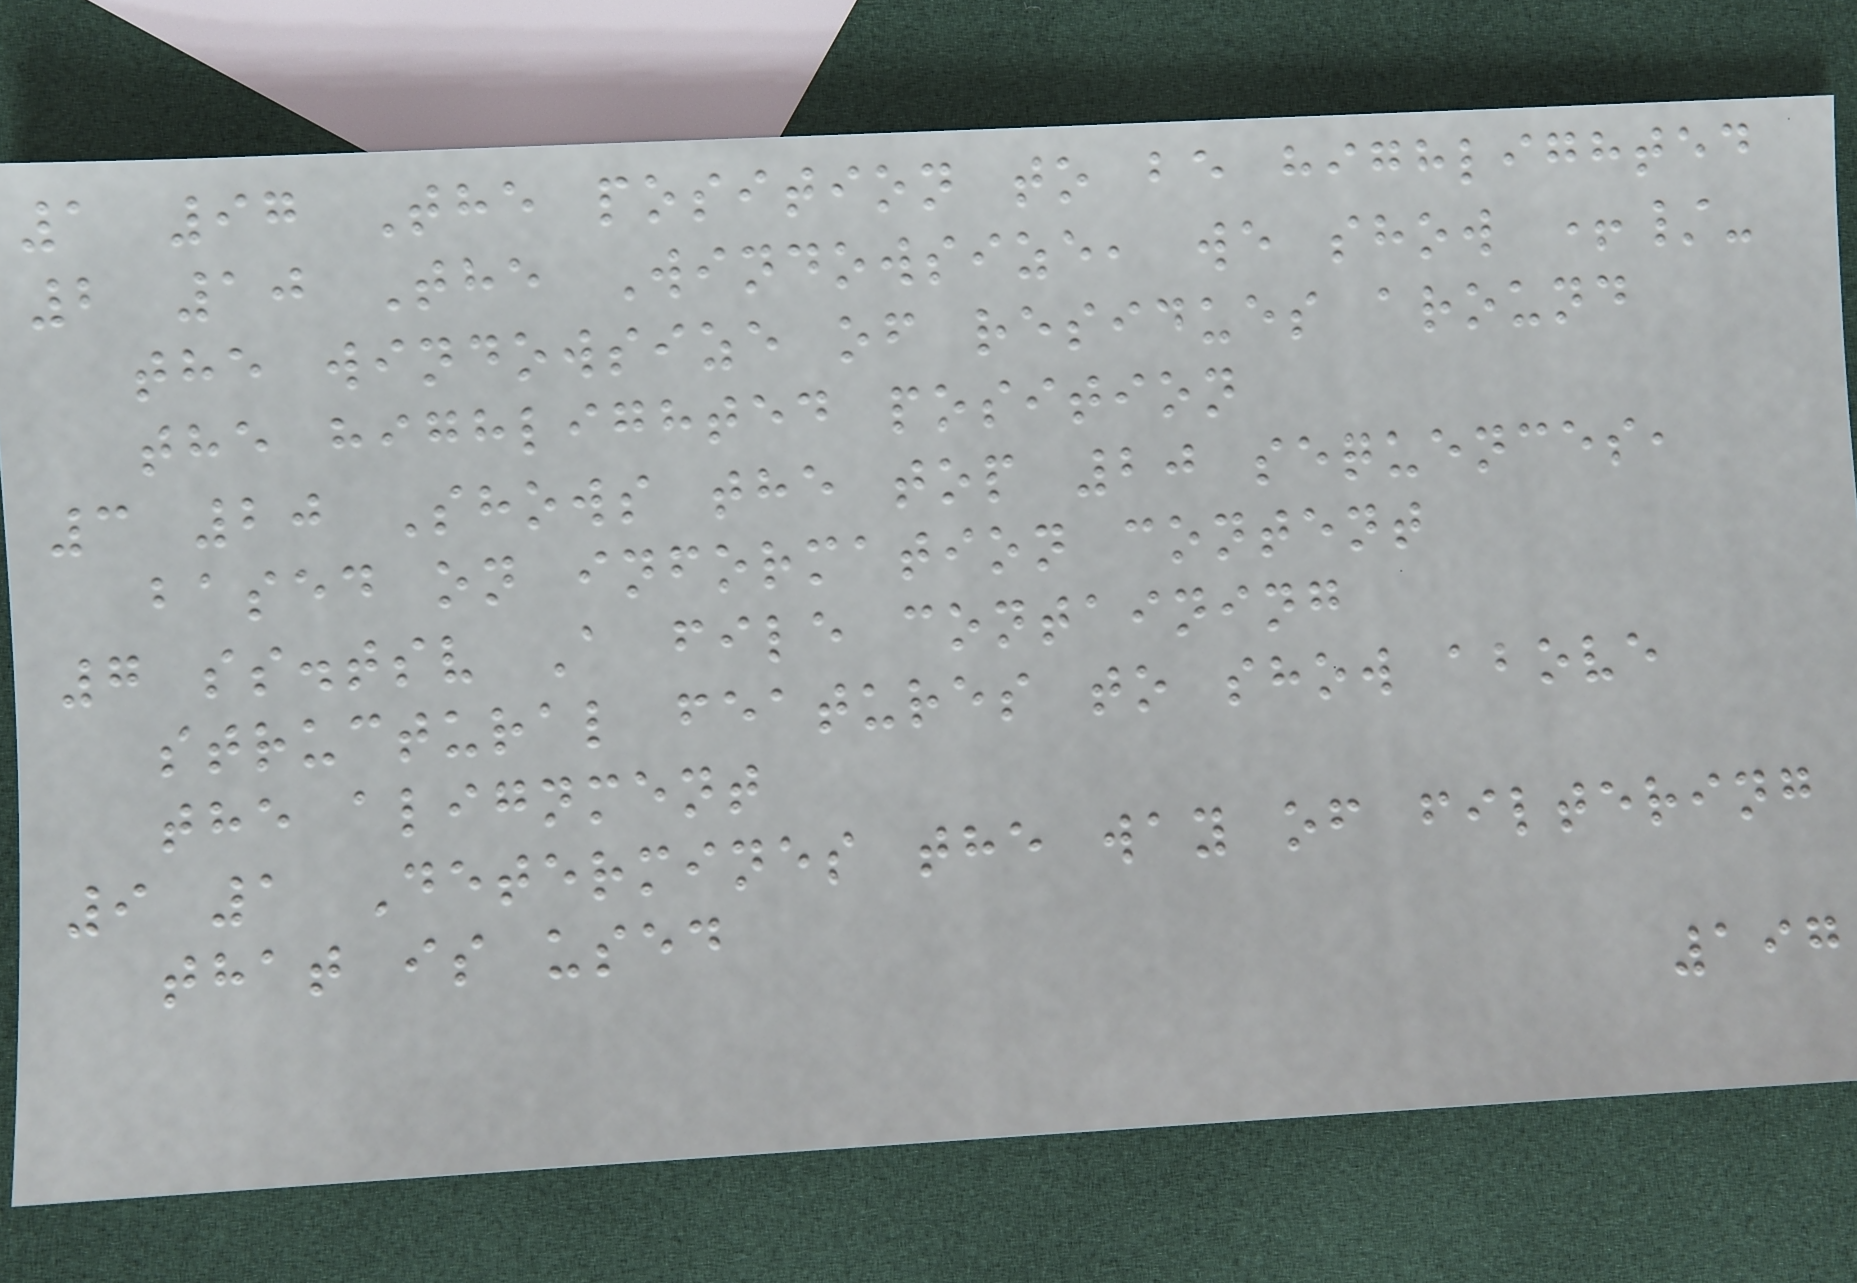1 97 The position to be highlighted
2 10 The Windowsize, we show +/-
the windowsize of residues around
the highlighted position
3 20 Shows the top 20 sequences,
based on information content
7 ss.tsv A file containing
structural features to show above
the alignment
9 1 Determines the way of filtering
that is used
197
